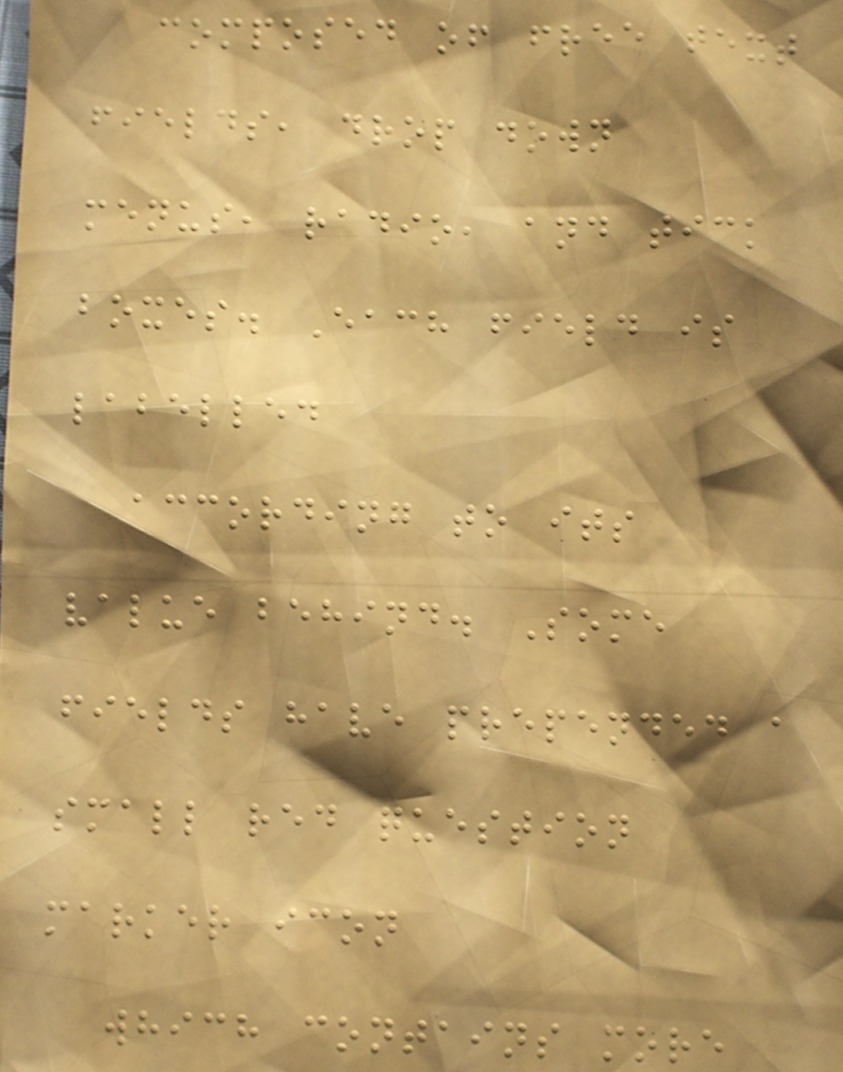composed of free text
fields, drop down
menus, radio, and tick
boxes. Each field is
labelled
according to its
value behind. Some
fields have prepended a
small red question
marker icon
which contains more
